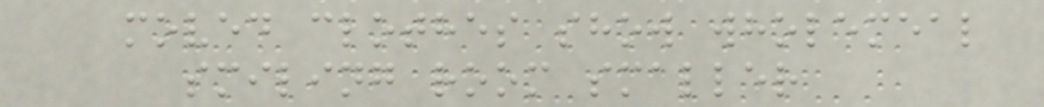moved clothes show wholemeal
smiling room smaller
